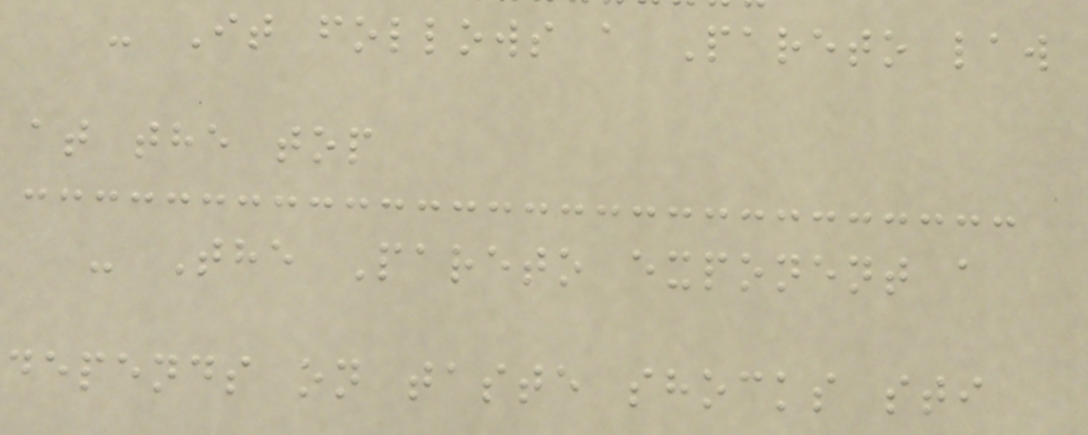- It follows a Pareto law
at the top
- The Pareto exponent a
depends on taste shocks sti
